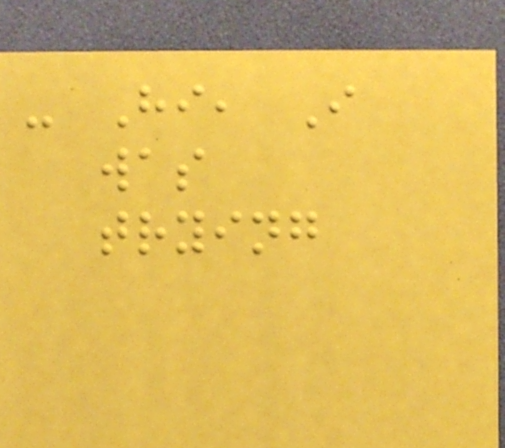- Hi, I
was
trying
